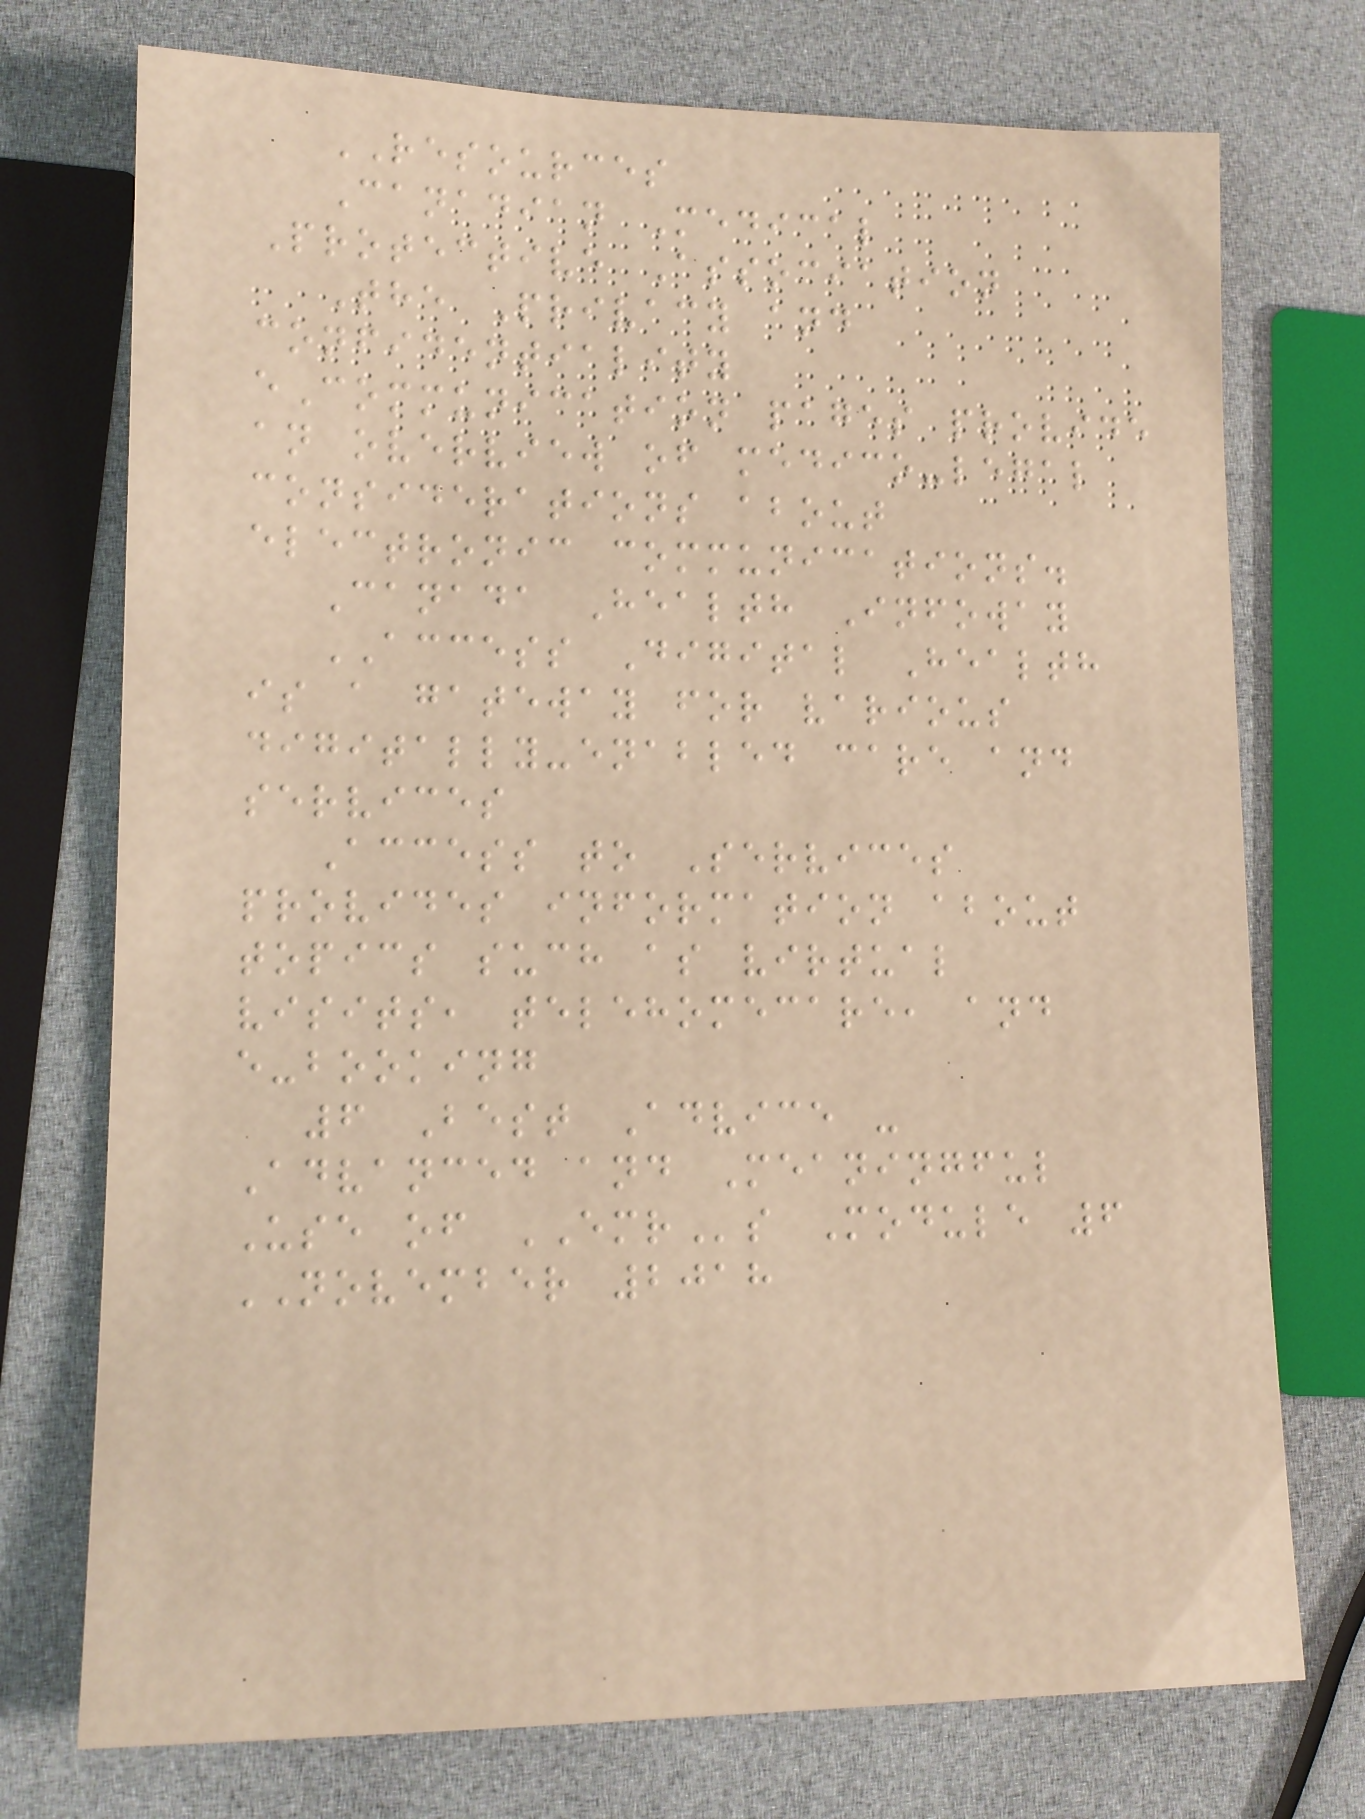RESOURCES
Canadian Medical
Protective Association
The Privacy and
confidentiality
eCommunication pages provide
an overview of medico-legal
considerations about
electronic communications.
Canada Health Infoway
ACCESS Digital Health
is a gateway for various
digitally-enabled care and
services
Access to Services
provides information about
topics such as virtual
visits, telehomecare, and
e-booking
6 Best Advice -
Advanced and Meaningful
Use of EMRs Module 6
NOVEMBER 2018
